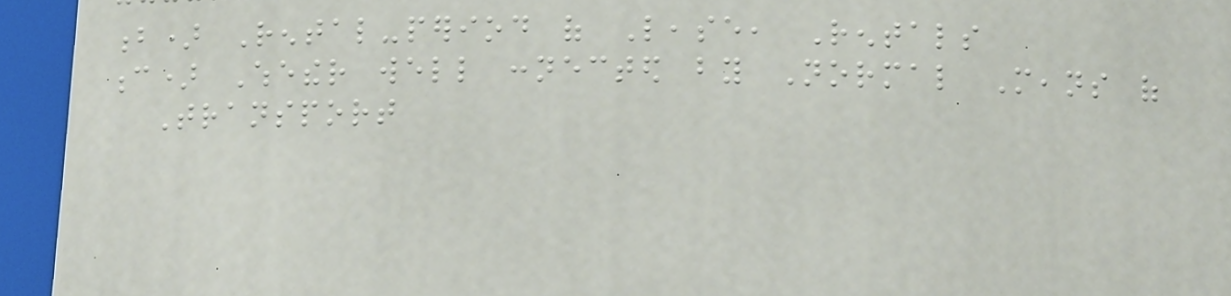b) Rental-period of Lease, Rentals
c) Whether well connected by Normal Means of
Transport
